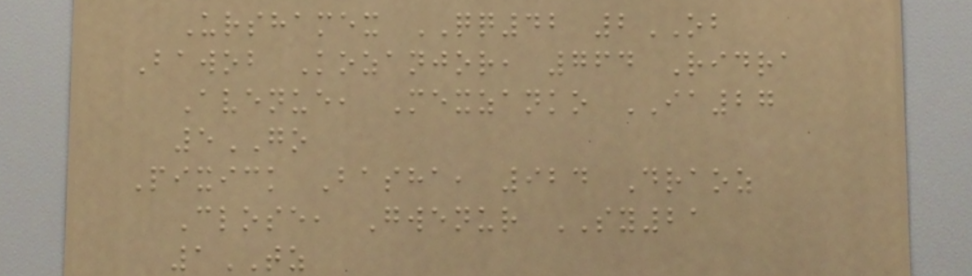Urshamex QQ42 2OB
Bawob Kozanjor, 764 Ridra
Avenue, Mexzanko IA27
5GO
Pixick Basha, 924 Draoz
Close, Gwenur SY21
1TZ
